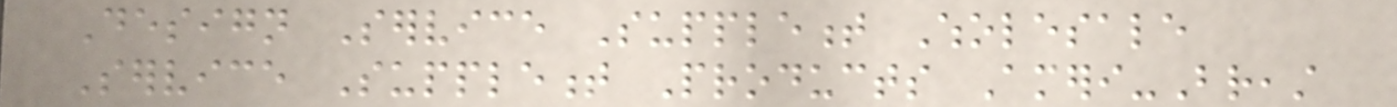Design Service Supplement Wholesale
Service Supplement Products Ameri-Breast
